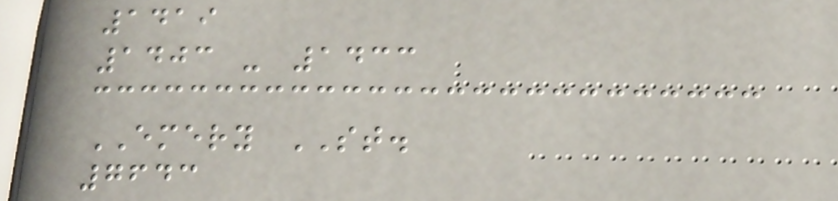1419
1403 - 1433
EMERY ST.
7643
